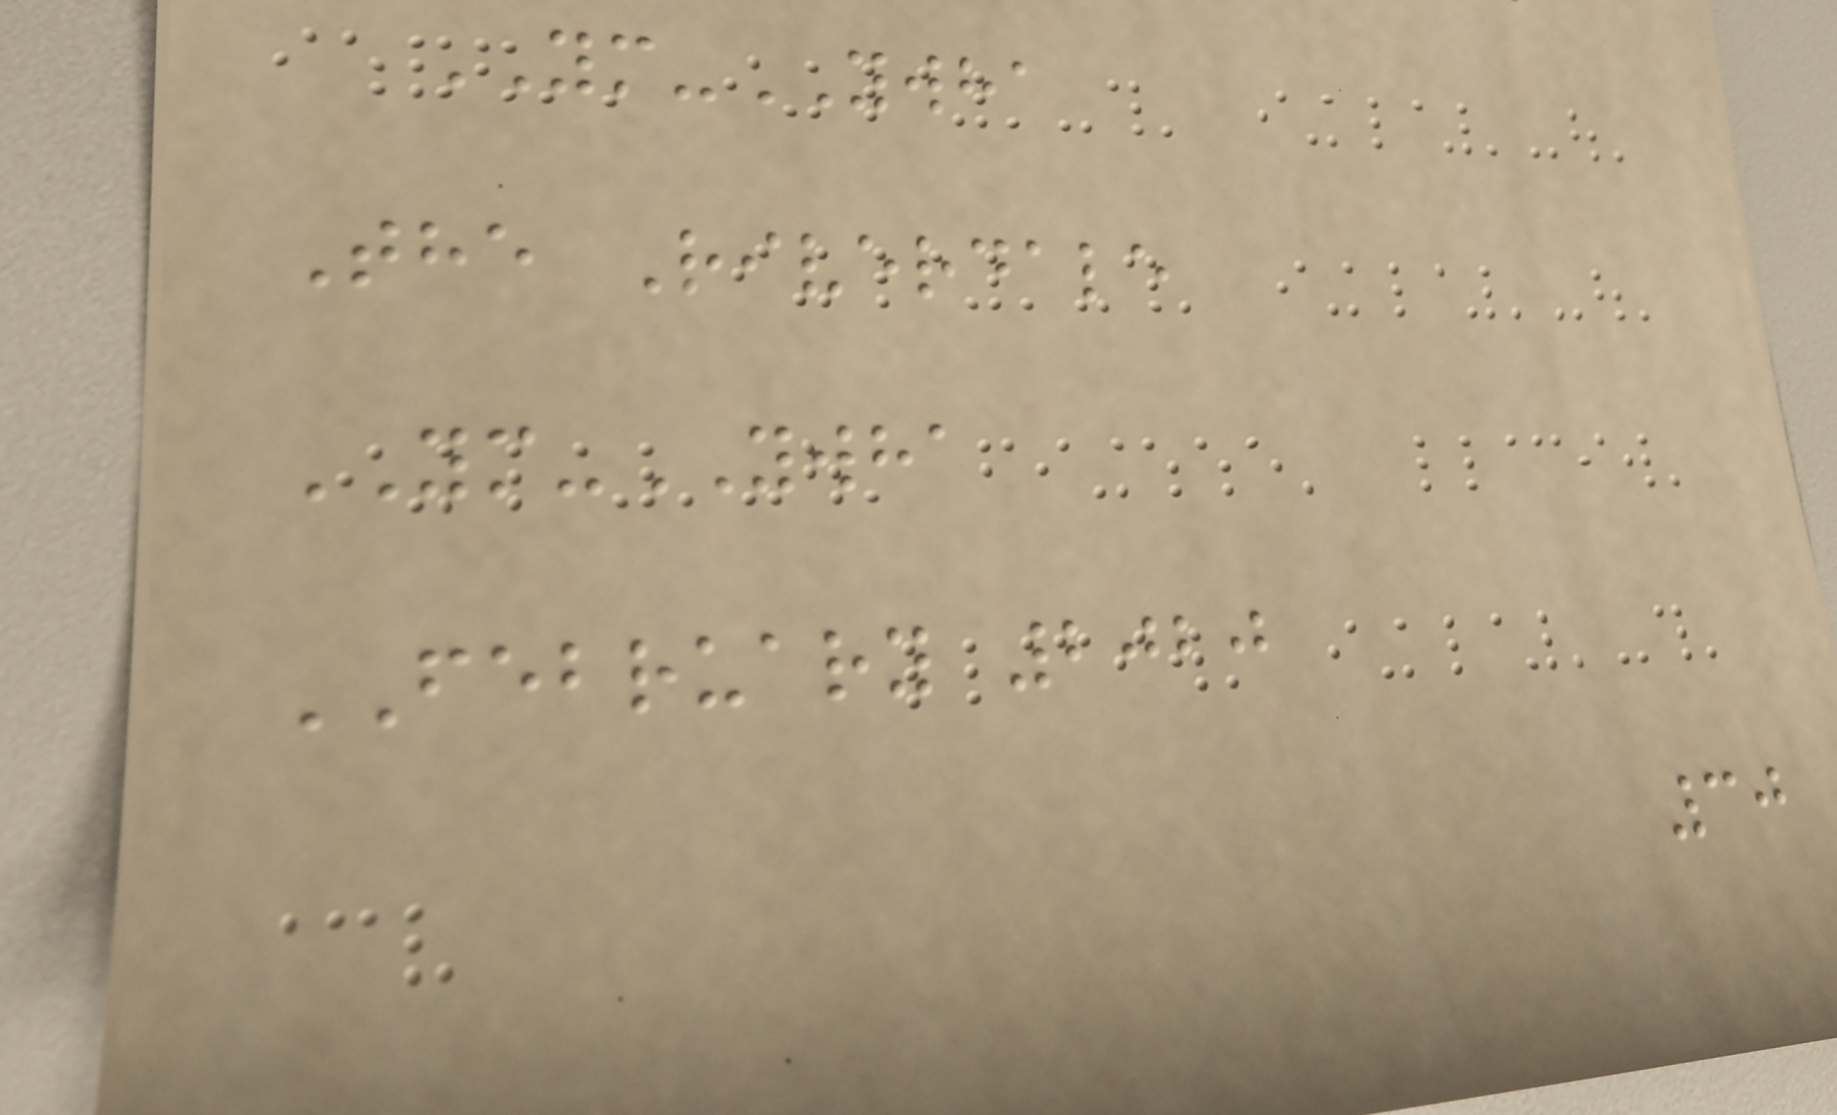YM-YWHA
The Riverdale
YM-YWHA
FEBRUARY 2020
30
